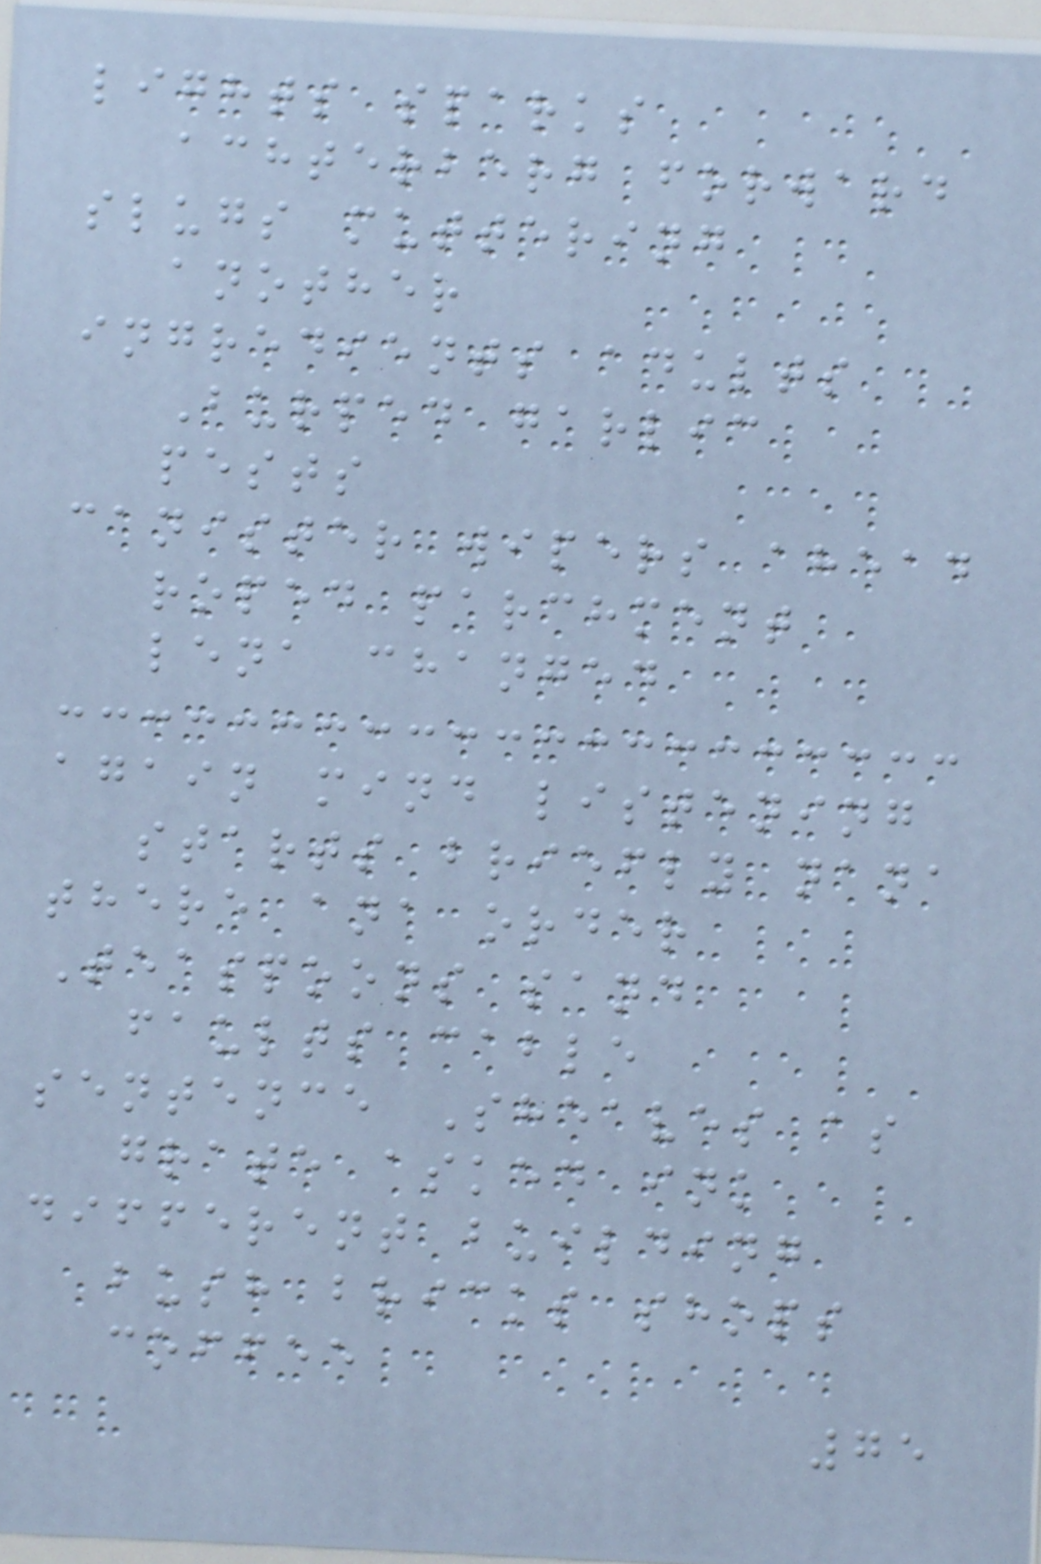lights sparks
achterberg forward
slugs muttering
another
ingredients adults
Burped garlic
pests
canister wipers ahead
roped parchment
lena changed
again mind listening
starts briefly nana
there ana order
Teaspoons sand
faults cable
sentence Sheaves as
grate asked ink
different building
bush bricks shops
coffee
75
